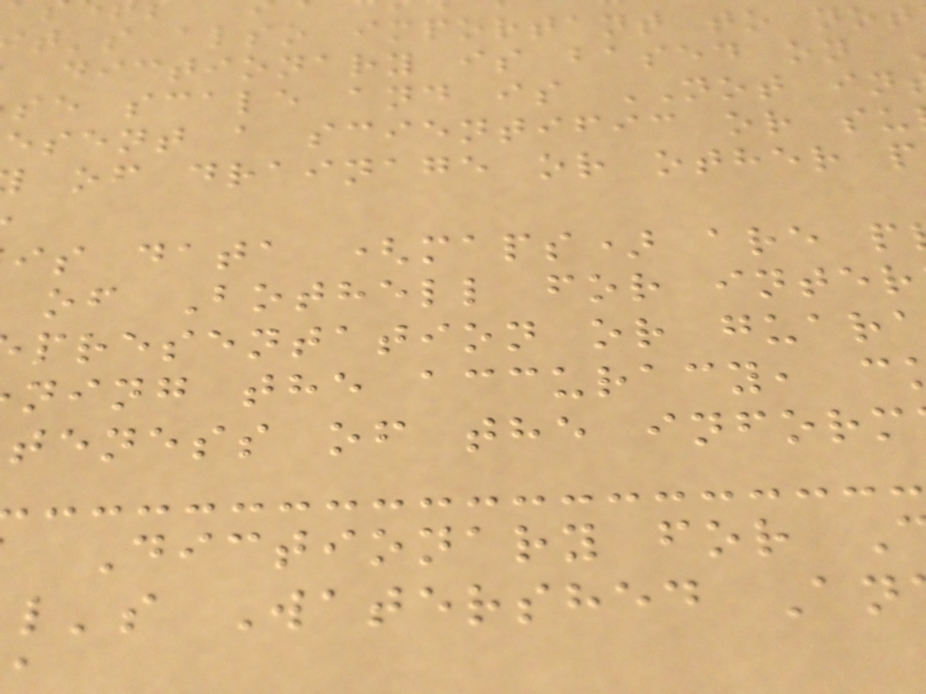t's also important to not
dictionary is based on
se scale and is NOT in
esent a scientific or su
of drainage or other p
is data (maps) are p
of Bothell for inter
presentation or guar
ning the accuracy, c
teness of the inform
Dictionary for
l's Watershed An
